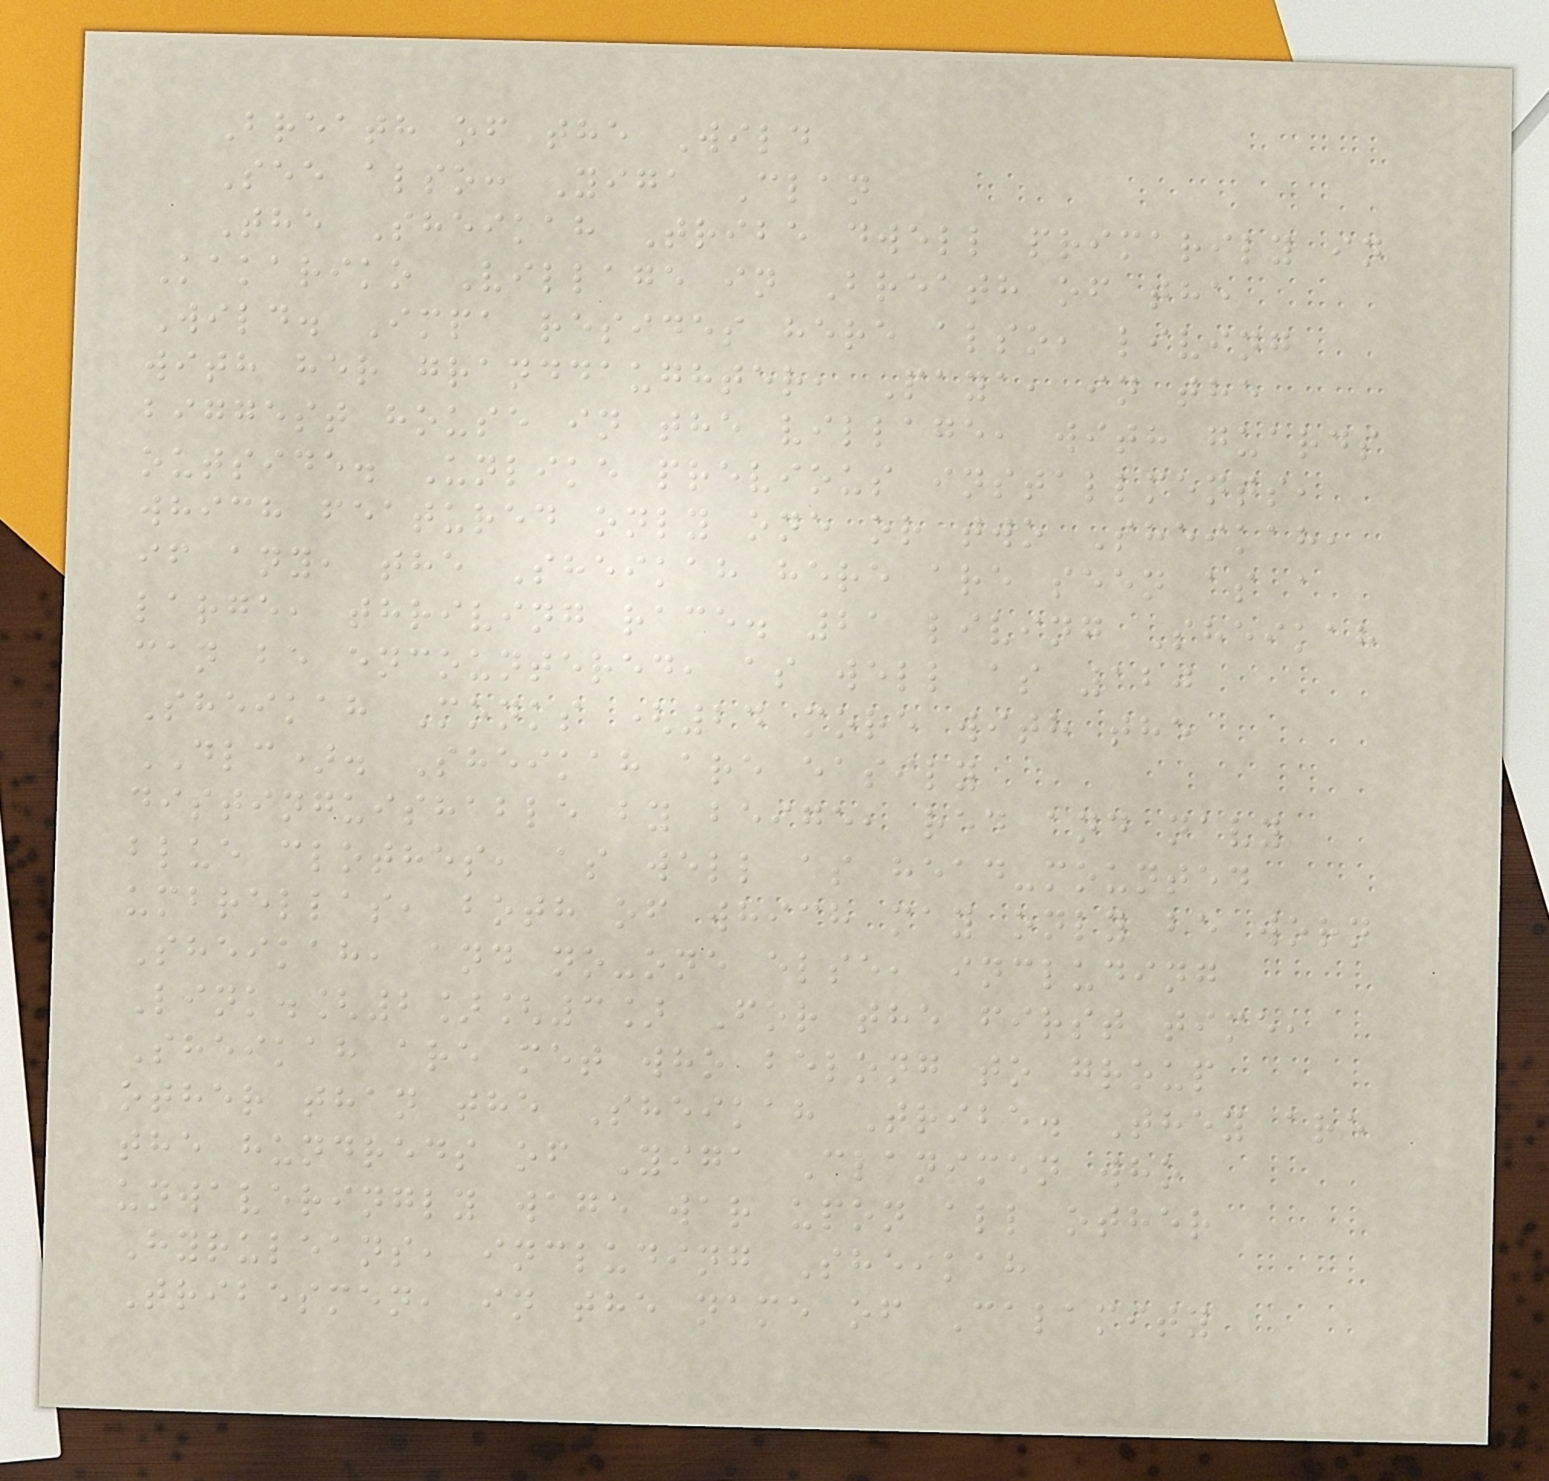Breath of the Wild
See also: Yiga Clan
The Sheikah Tribe dwell primarily in
Kakariko Village in Breath of the
Wild. Impa resides here also, living
with her granddaughter, Paya, in the
biggest house in the village, with guards
outside. Unlike previous installments,
which featured only one or two Sheikah,
if any, the Sheikah here are seen as a
large, thriving race. 21 living Sheikah
can be encountered, as well as 120
Sheikah Monks (24 more with the
DLC). Sheikah are easily
distinguishable by beige, red and navy
blue clothes, as well as head-mounted
umbrellas, both of which may only be worn
Sheikah, and no-one else, including
Link.[2][3] For the first time,
Sheikah are met who belong to group
other than the Sheikah Tribe. They are
the hundreds of Yiga Clansmen who
unwaveringly wage war upon all other
Hyruleans, including Sheikah
Tribesmen, in the name of Calamity
